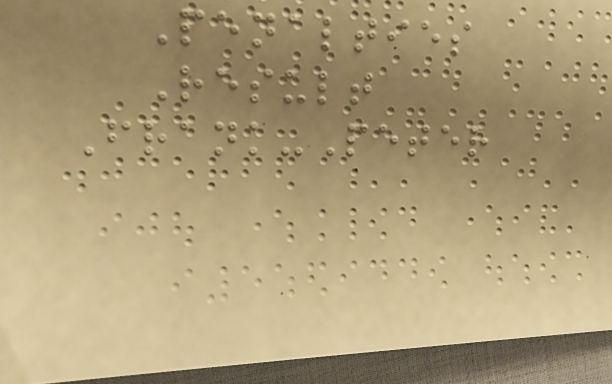Penalties
Result
Frank-Peter
